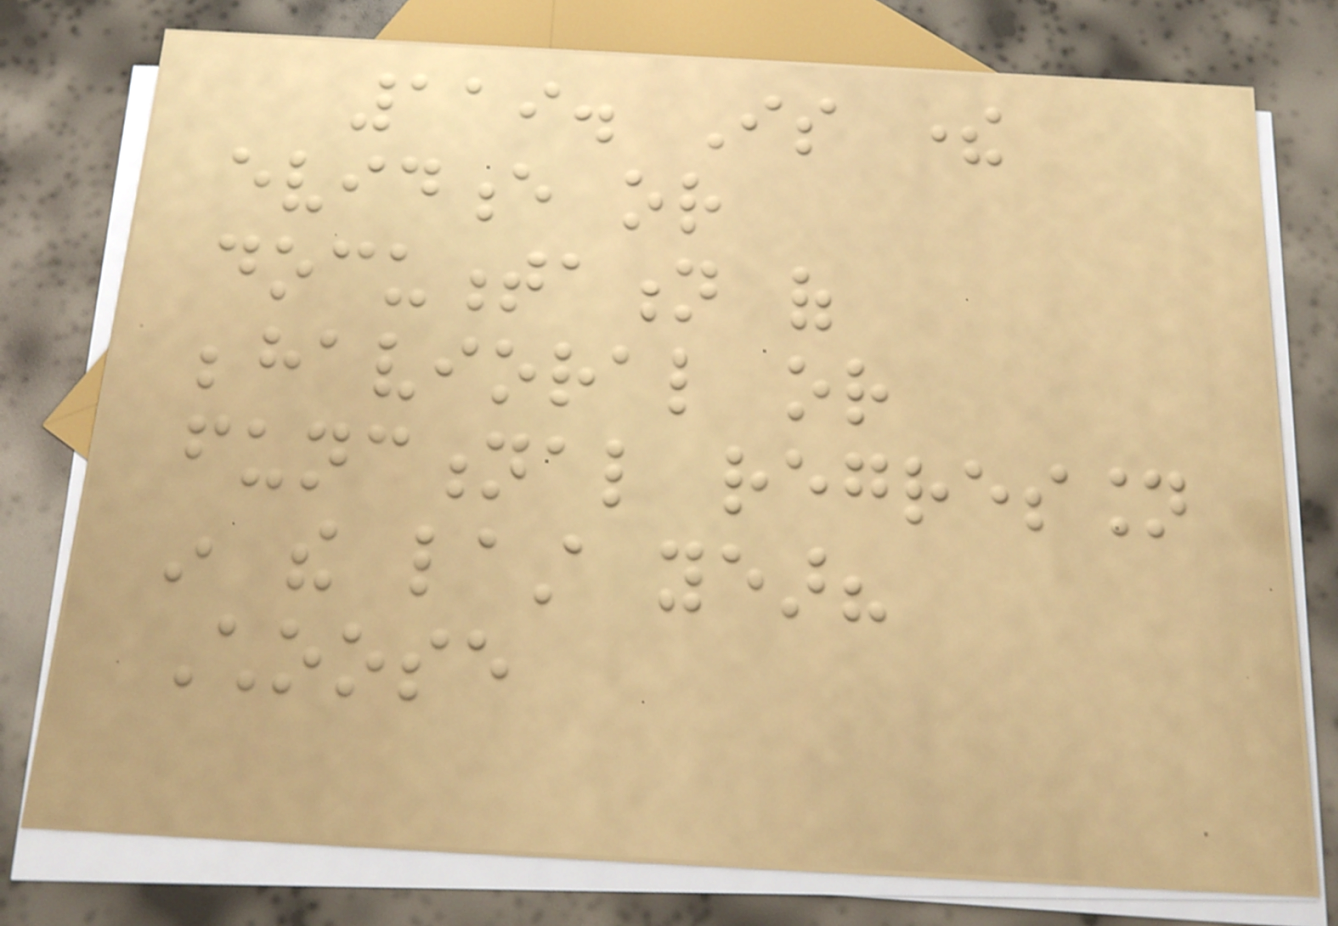119. Is there
evidence or
documentation of
behavioral or
functional regression
in the last year?
Choose
